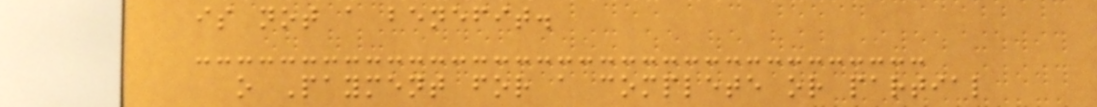is not a benefit.
o Payment for a complete or partial
